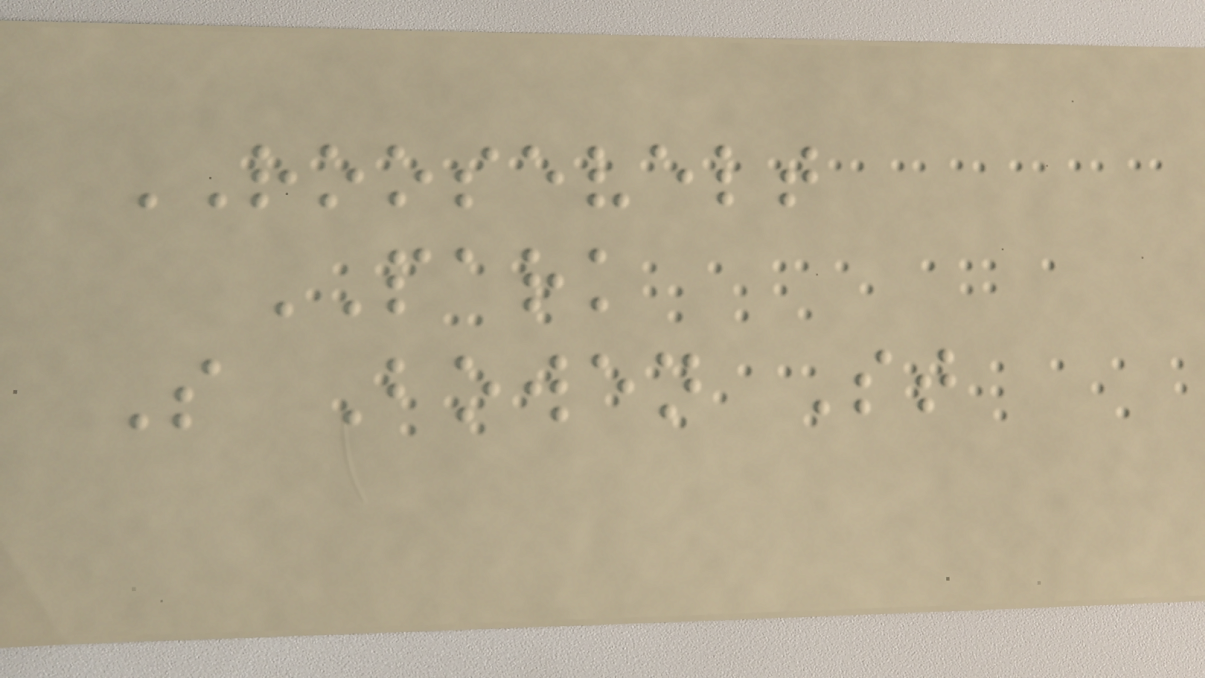ROOSEVELT
PARK
S Bowen St
